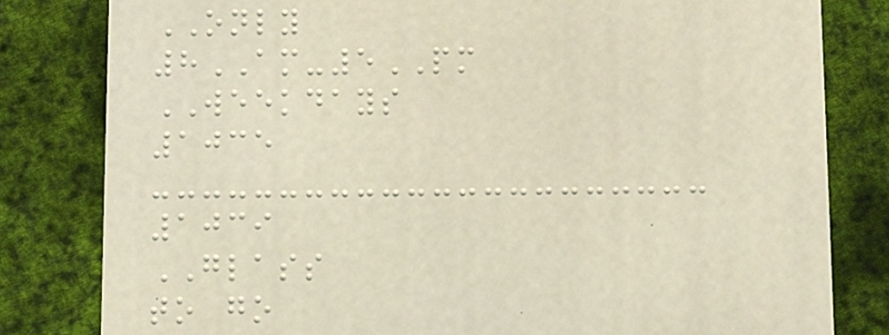ONLY
8AM-5PM
WEEKDAYS
1035
1039
GLASS
to go
